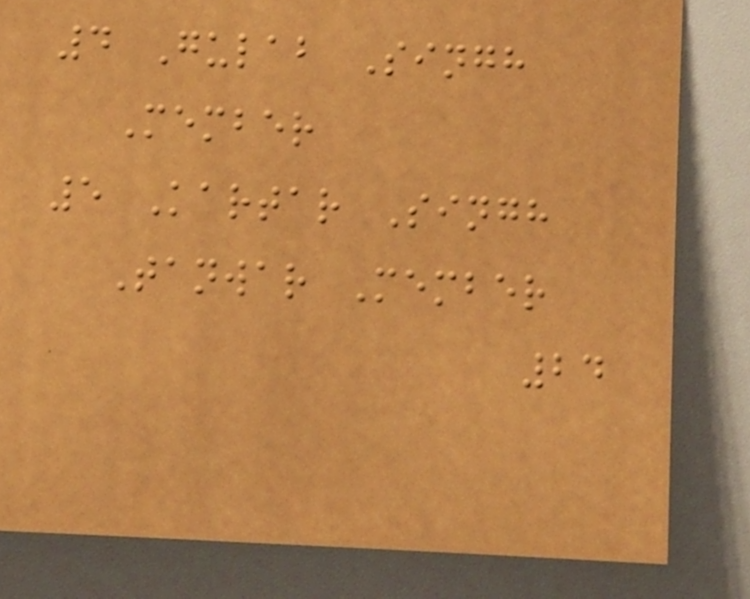4 Gulab Singh
Member
5 Kartar Singh
Tanwar Member
24
